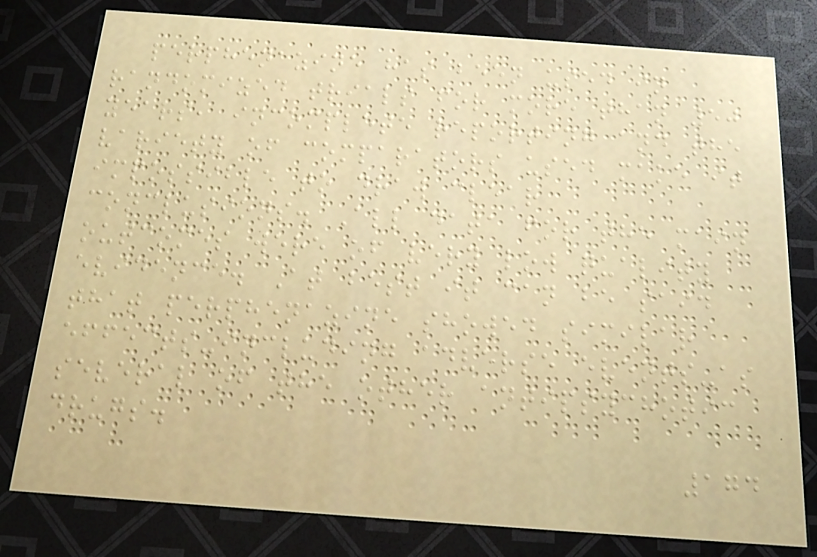perphenazine has been used in
randomized trials for more than 50
years, incomplete reporting and the
variety of comparators used make it
impossible to draw clear
conclusions. All data for the main
outcomes were of very low quality
evidence. At best it can be said
that perphenazine showed similar
effects-including adverse events-as
several of the other antipsychotic
drugs.
174
